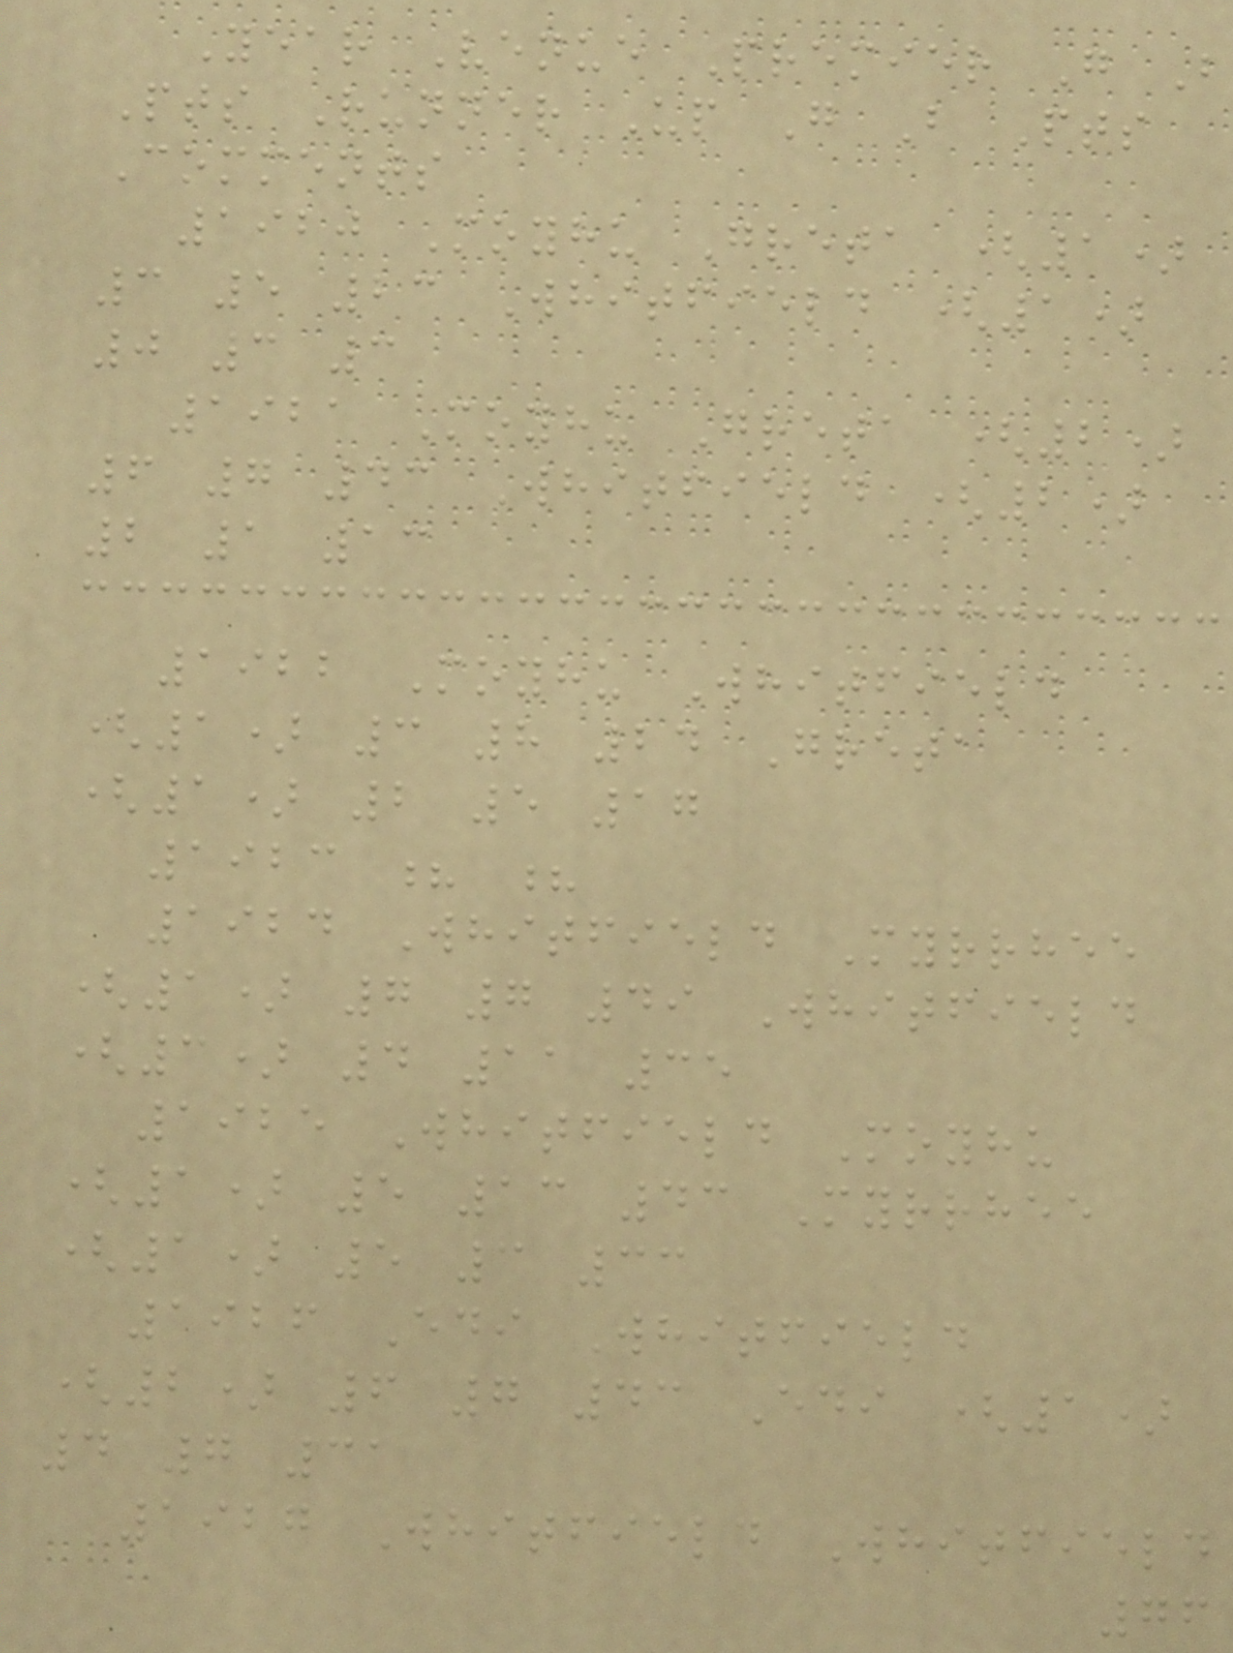Year Venue Premier G B
Pts Runner Up G B Pts
Comments
1920 Moyhu Greta (1)
3 5 23 Whitfield (1)
0 3 3
1921 Moyhu Greta (2)
6 7 43 Whitfield (2)
2 1 13
1922 Moyhu Whitfield
(1) 3 8 24 Greta
(1) 2 5 17
1923 ? ?
1924 Whitfield Myrrhee
(1) 7 7 49 Whitfield
(3) 4 11 35
1925 Whitfield Moyhu
(1) 5 13 43 Myrrhee
(1) 5 3 33
1926 Edi Whitfield
(2) 6 7 43 Edi (1)
4 7 31
1927 Whitfield Whitfield
76
